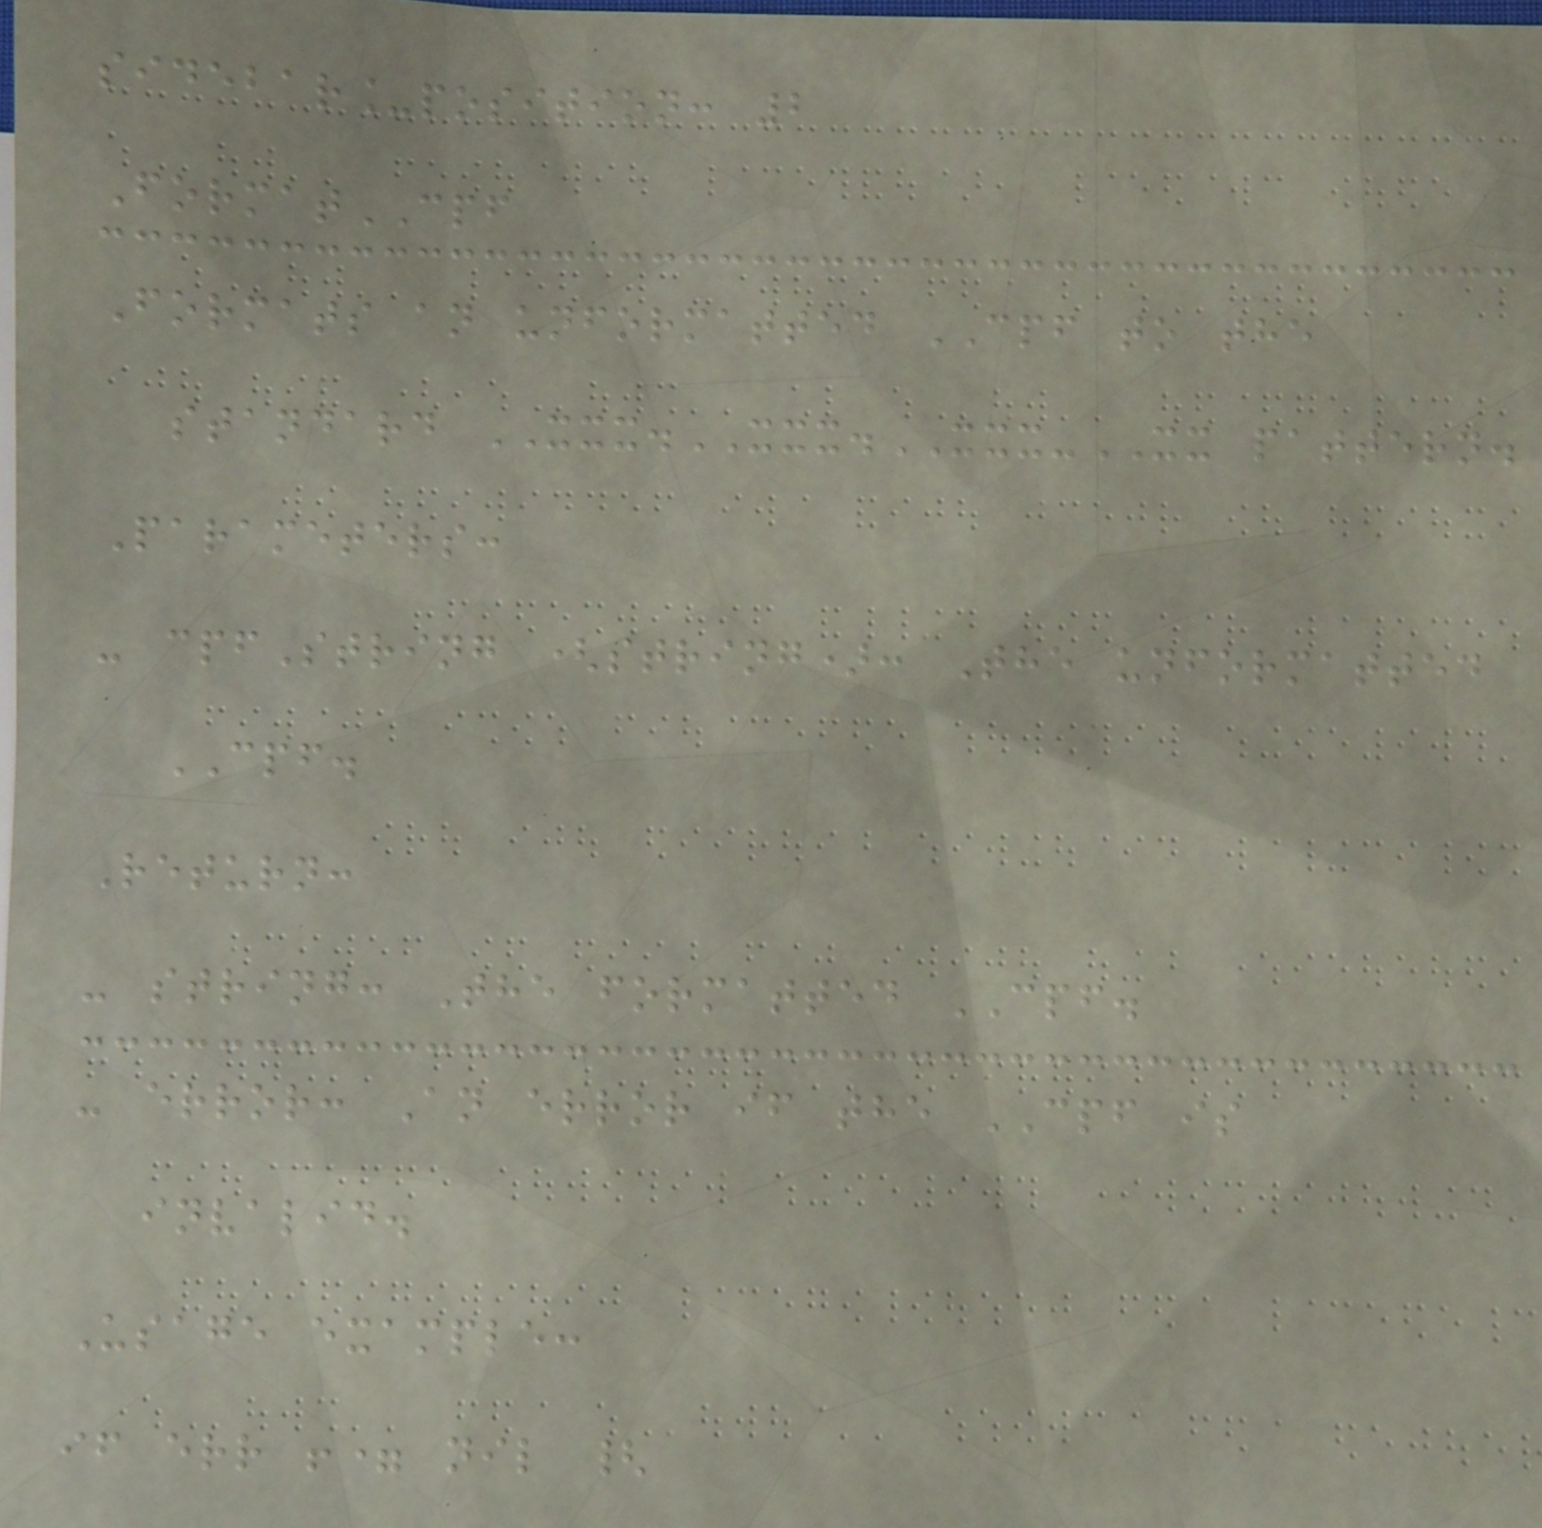sidebar_position: 2
FormatCPF
Formats an unformatted CPF to the
standard XXX.XXX.XXX-XX pattern.
Parameters:
- cpfString (string): The unformatted
CPF.
Return:
- string: The formatted CPF.
- error: An error if the CPF is
invalid.
Usage example:
if err != nil {
